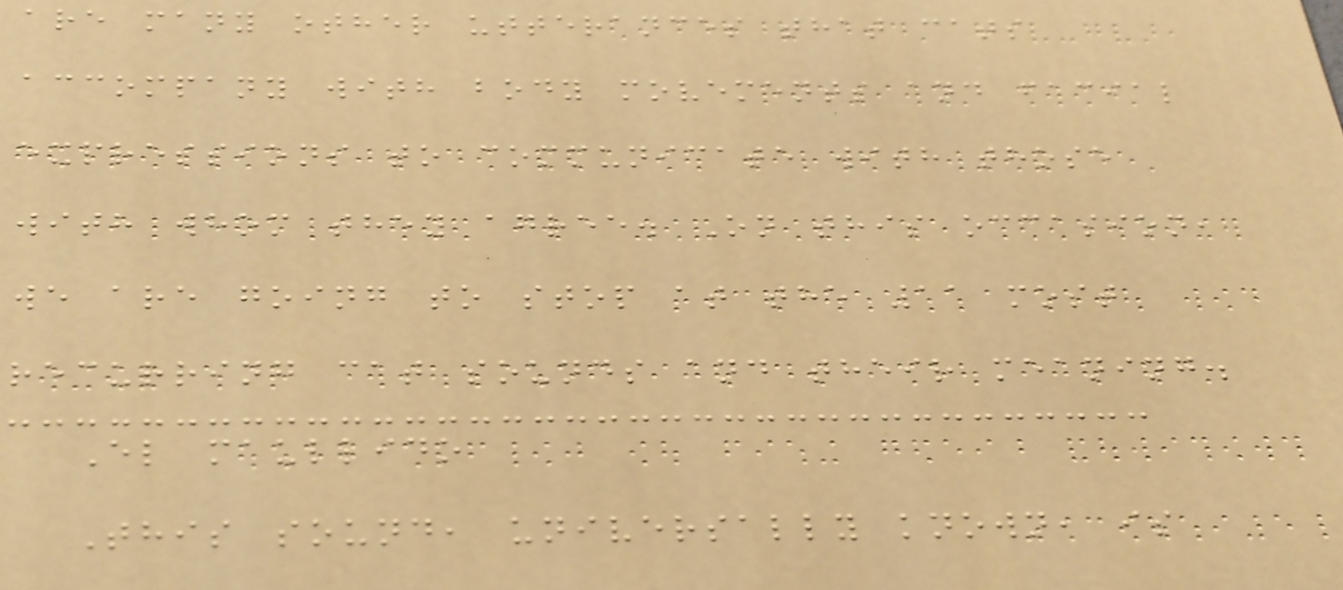are many other utterances that cats
accompany with body movements and facial
expressions to communicate with those
with whom they agree. On this occasion,
we are going to stop at the 11 most
recurring cat sounds and their meaning.
El maullido
This sound, universally known, is
